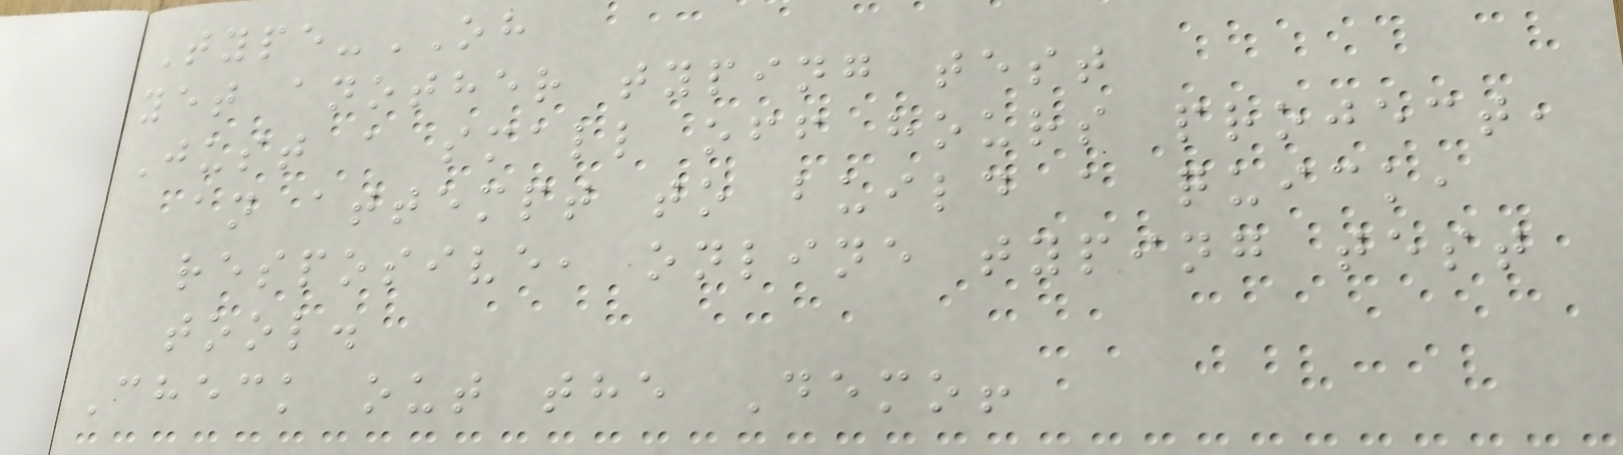Type-OH
yet another typing test
Just a small off hours project,
an attempt to build a quick,
resposive, online typing test
tool.
Check out the Demo!
